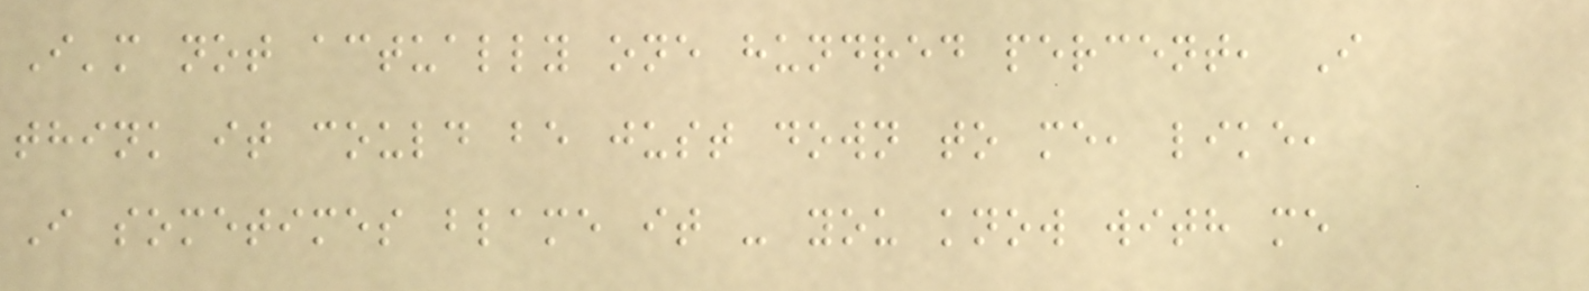I'm not actually one hundred percent, I
think it could be just down to me, like,
I sometimes blame it - you know with me
